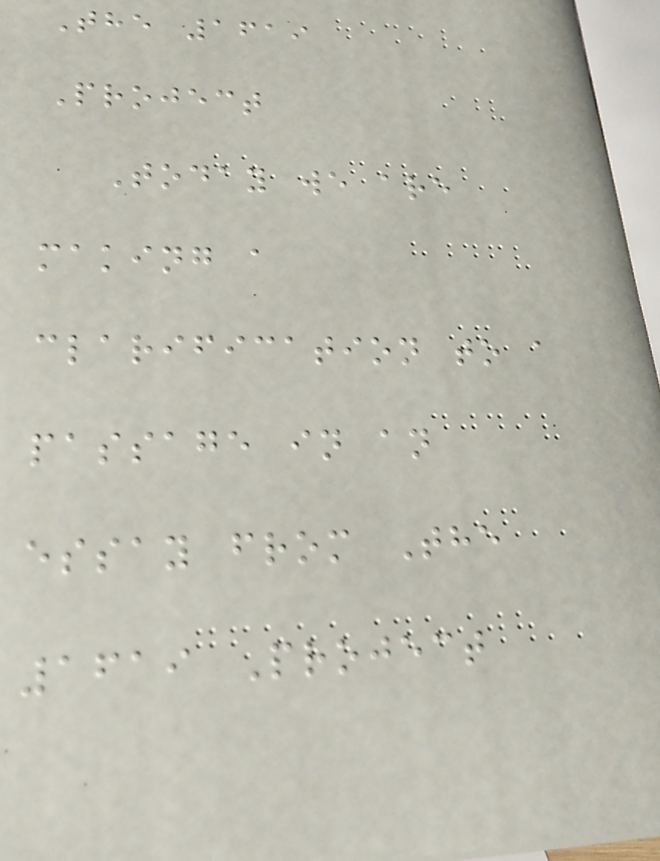The 1619
Project
Today we are
making a
clarification to a
passage in an
essay from The
1619 Project
